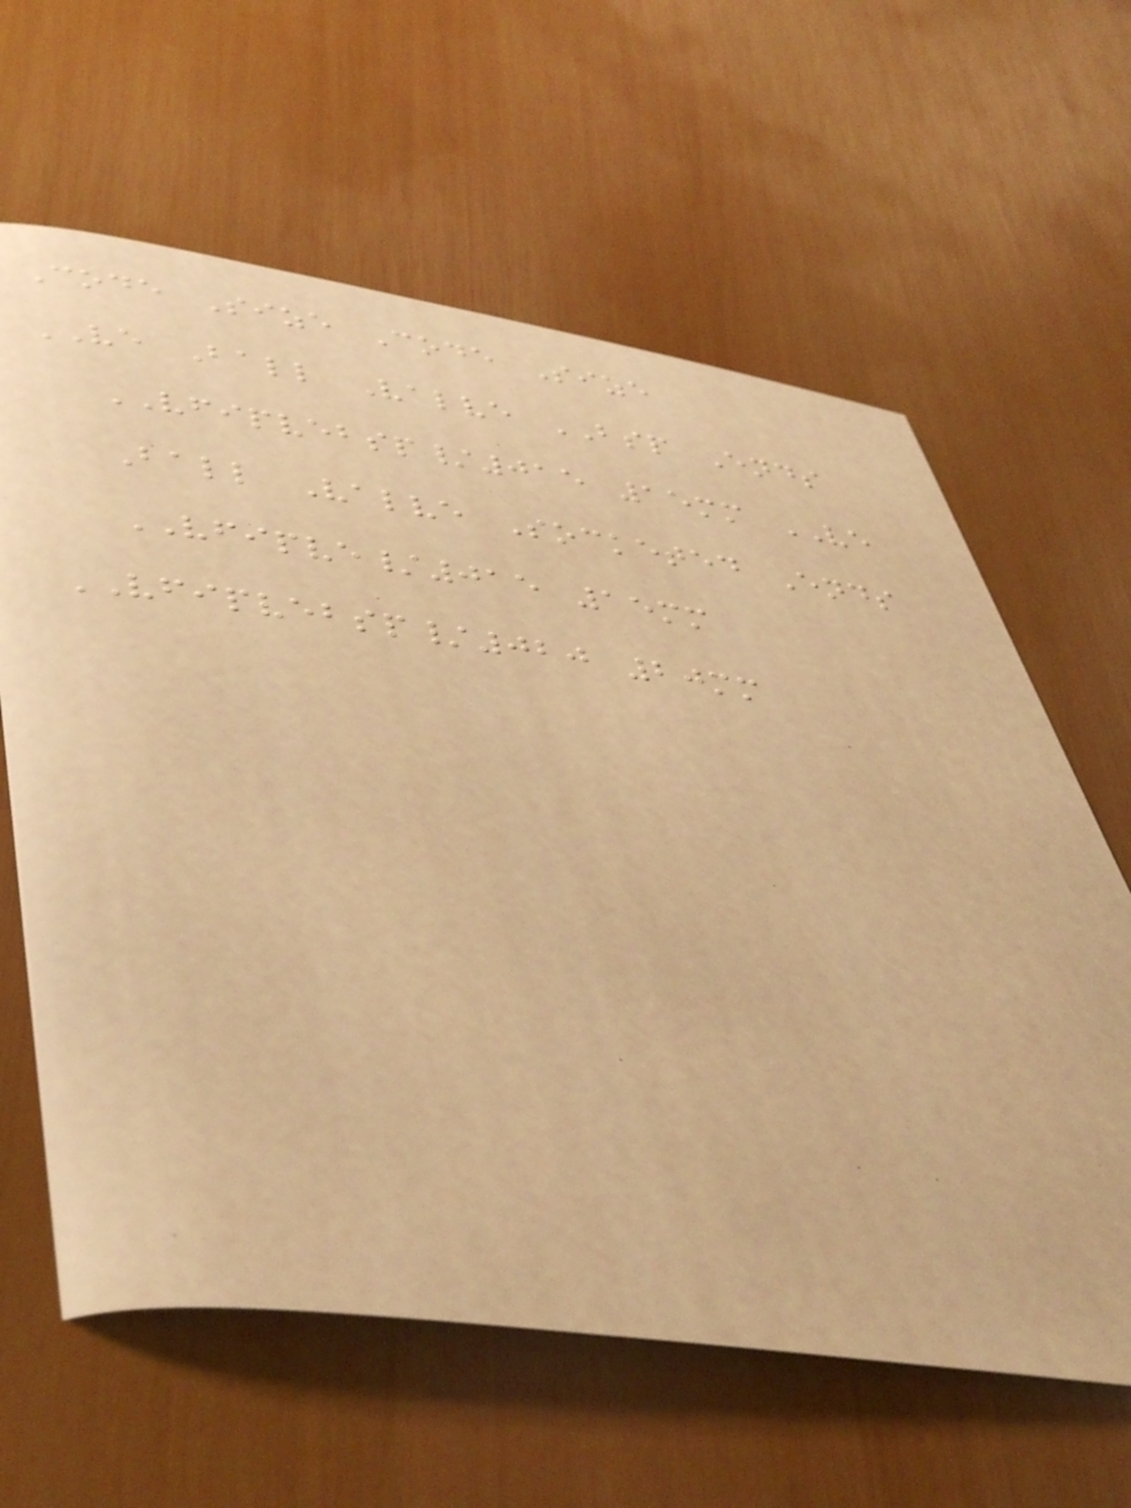Code Size Code Size
VE Ball Valve BSP Ends
VFIPVEBSP/015 15mm VE
Ball Valve Socketed Ends
VFIPVE/015 15mm
VFIPVEBSP/020 20mm
